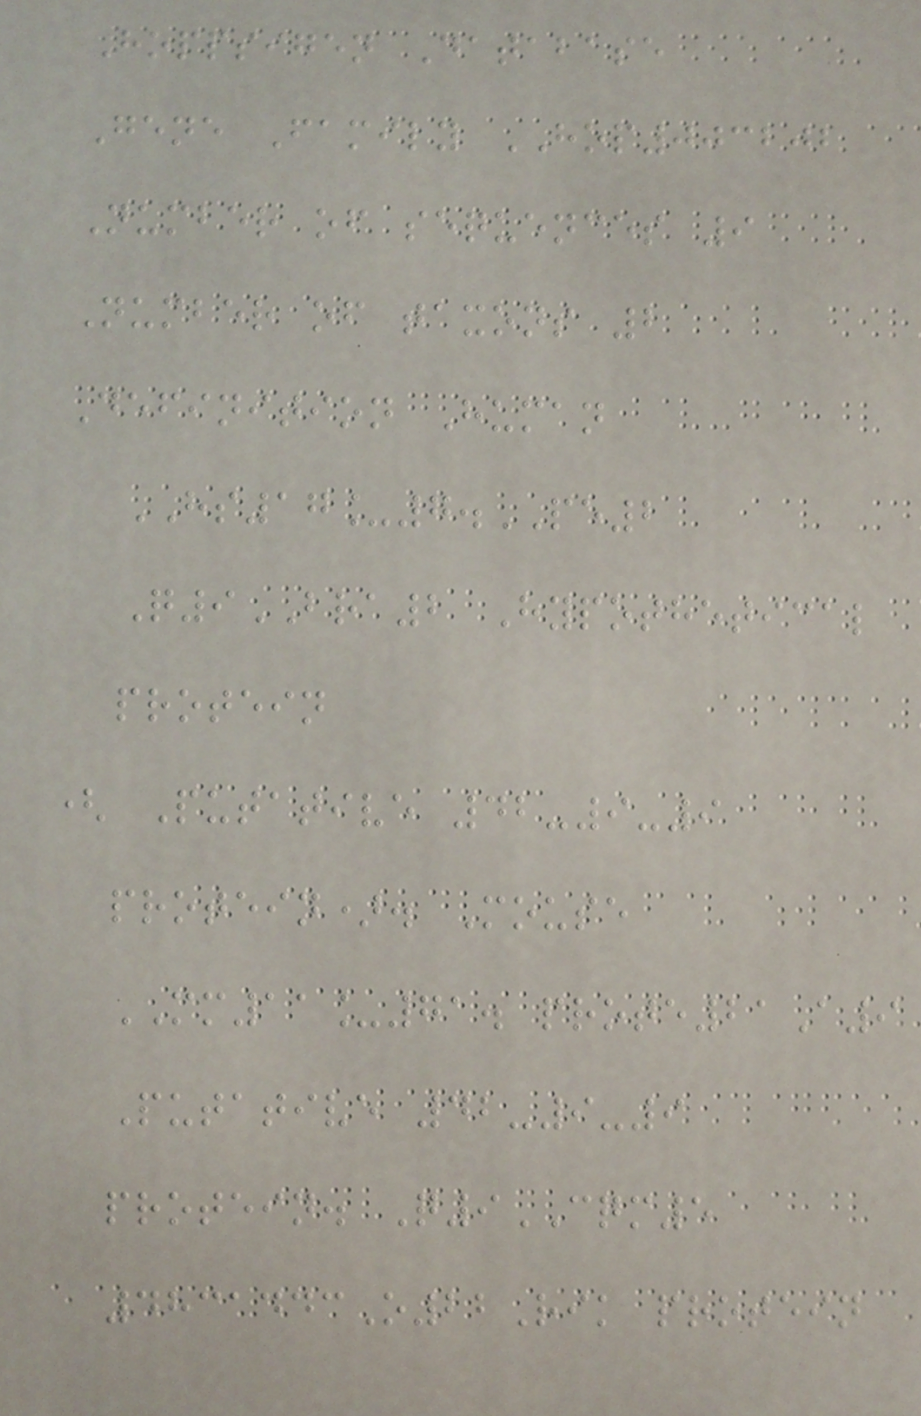Hoppsigen Database
Gene Family HOP003202
Number of sequences 9
Number of taxons 2
Definition Human
HS17_7.PE2
Q9BRA2 Hypothetical
protein
( Putative 42-9-9
protein). Mouse
MM11_71. prote21A9
Putative 42-9-9
protein. Q9CQM5
4831443O22Rik protein
